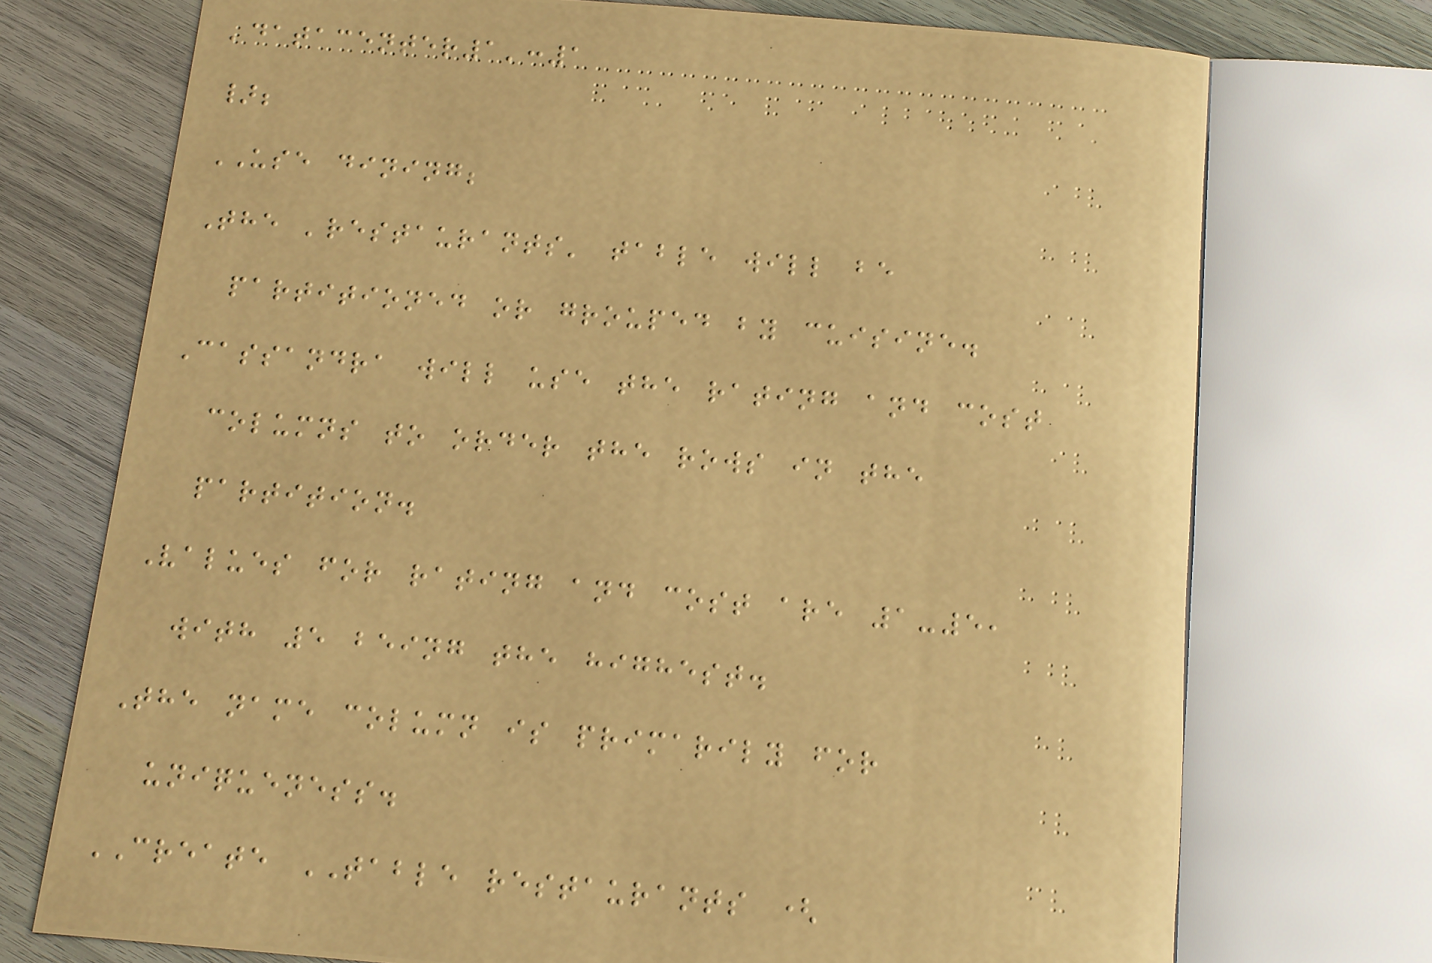'datacenter1':1
};
USE dining;
The 'restaurants' table will be
partitioned or grouped by cuisine.
Cassandra will use the rating and cost
columns to order the rows in the
partition.
Values for rating and cost are 1-5,
with 5 being the highest.
The name column is primarily for
uniqueness.
CREATE TABLE restaurants (
